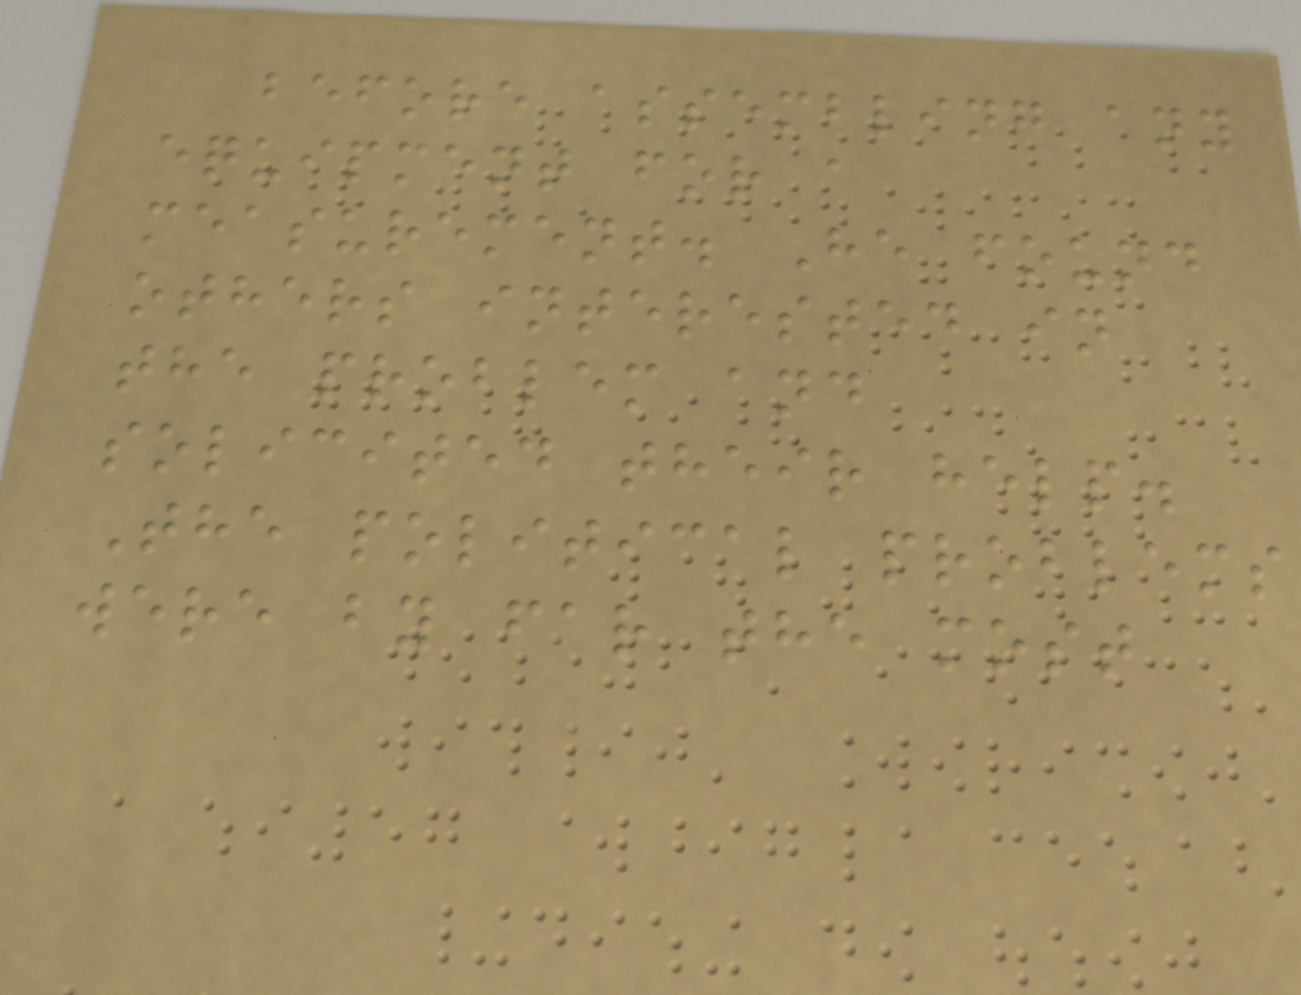before assembling any
equipment for a
measurement. He found
others interested in
the problem and
solicited their help.
The political problems
were by far the most
